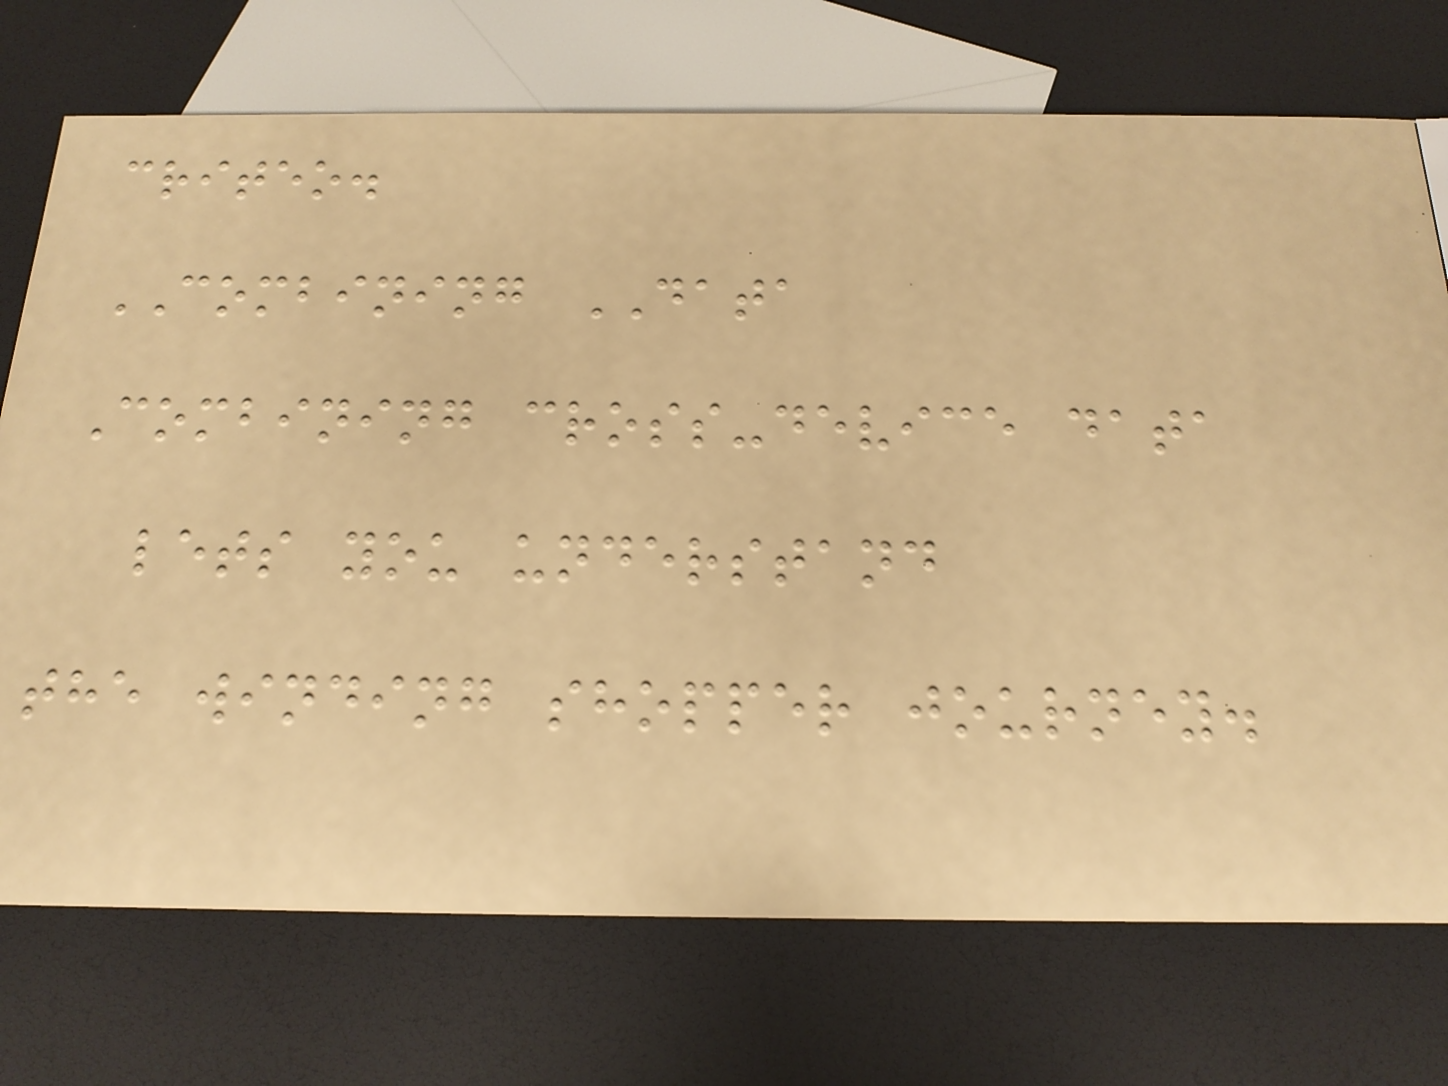criteo.
COMBINING DATA
Combining cross-device data
lets you understand
the winding shopper journey.
